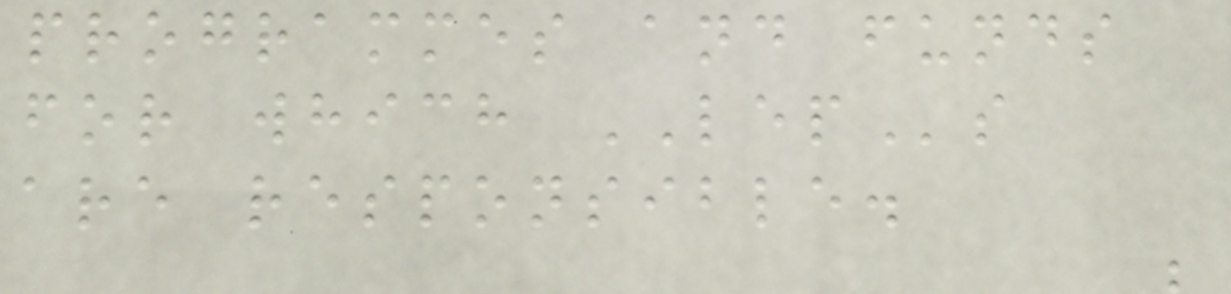programmes and funds
for which LEPs
are responsible.
